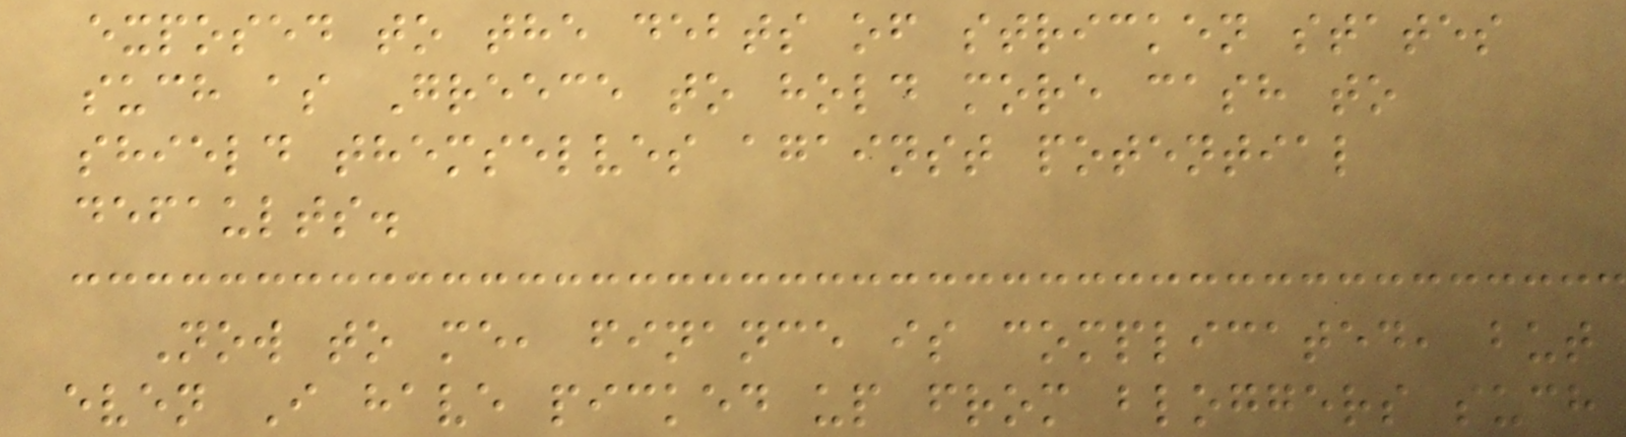exposed to the debts of stricken states
such as Greece to hold more cash to
shield themselves against potential
defaults.
Now to me, finance is complicated, but
even I have picked up from bloggers such
